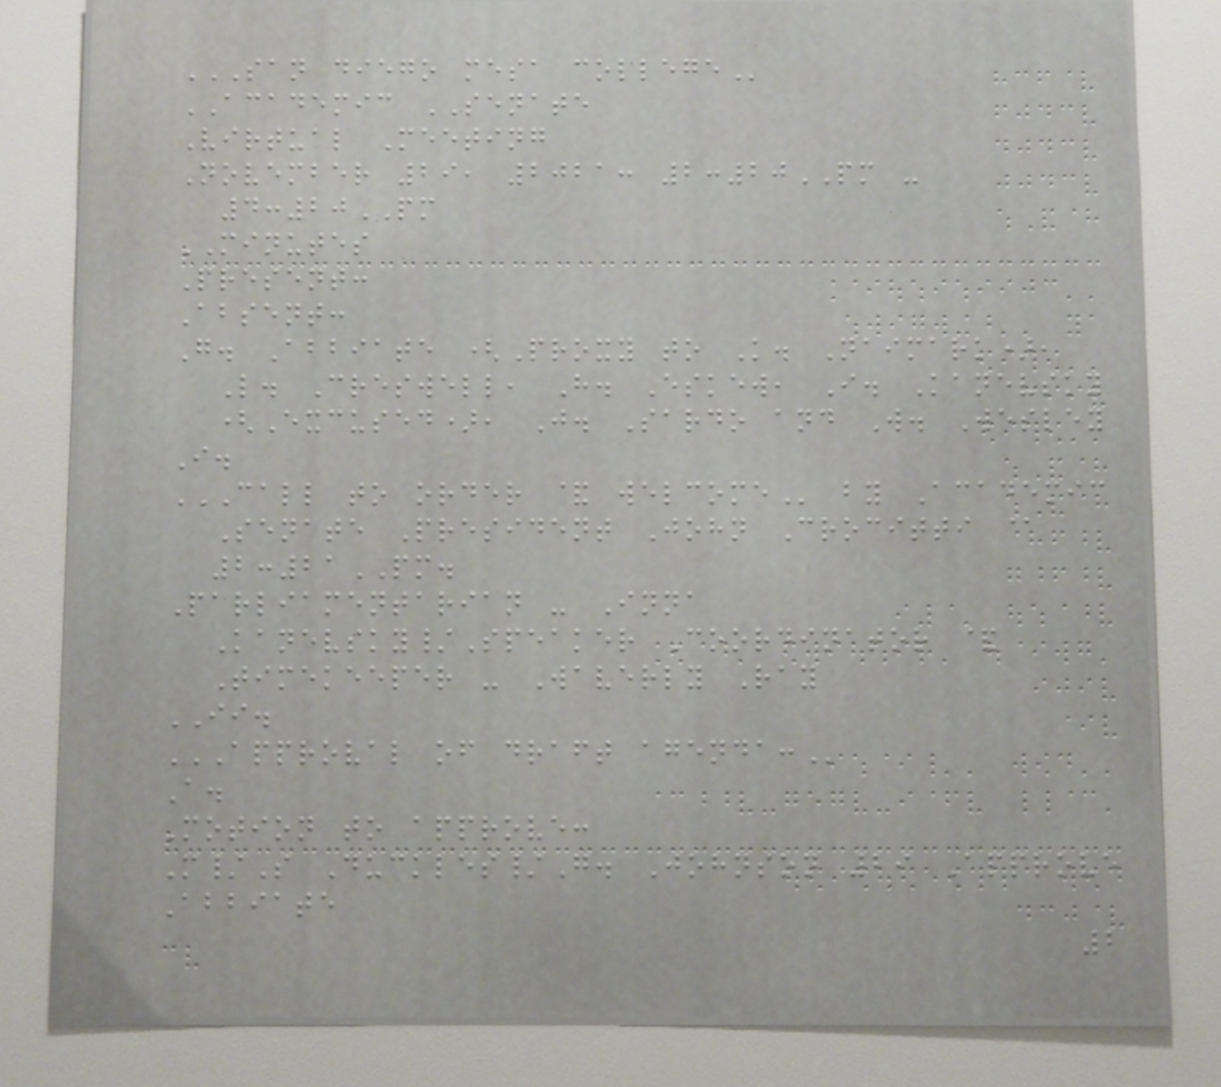SAN DIEGO MESA COLLEGE
ACADEMIC SENATE
Virtual Meeting
November 29, 2021: 2:20PM -
4:20PM
MINUTES
Present:
Absent:
G. Abbiate (Proxy to K. Naimark),
L. Creswell, H. Eskew, I. Kanevsky
(Excused), J. Sardo and W. Wesley
I.
CALL TO ORDER & WELCOME by Academic
Senate President John Crocitti @
2:21PM.
Parliamentarian - Inna
Kanevsky/Speaker Coordinator &
Timekeeper - Waverly Ray
II.
APPROVAL OF DRAFT AGENDA:
A.
Motion to approve:
M/S Duckles/G. Johnson 29 Approve
Abbiate
2
